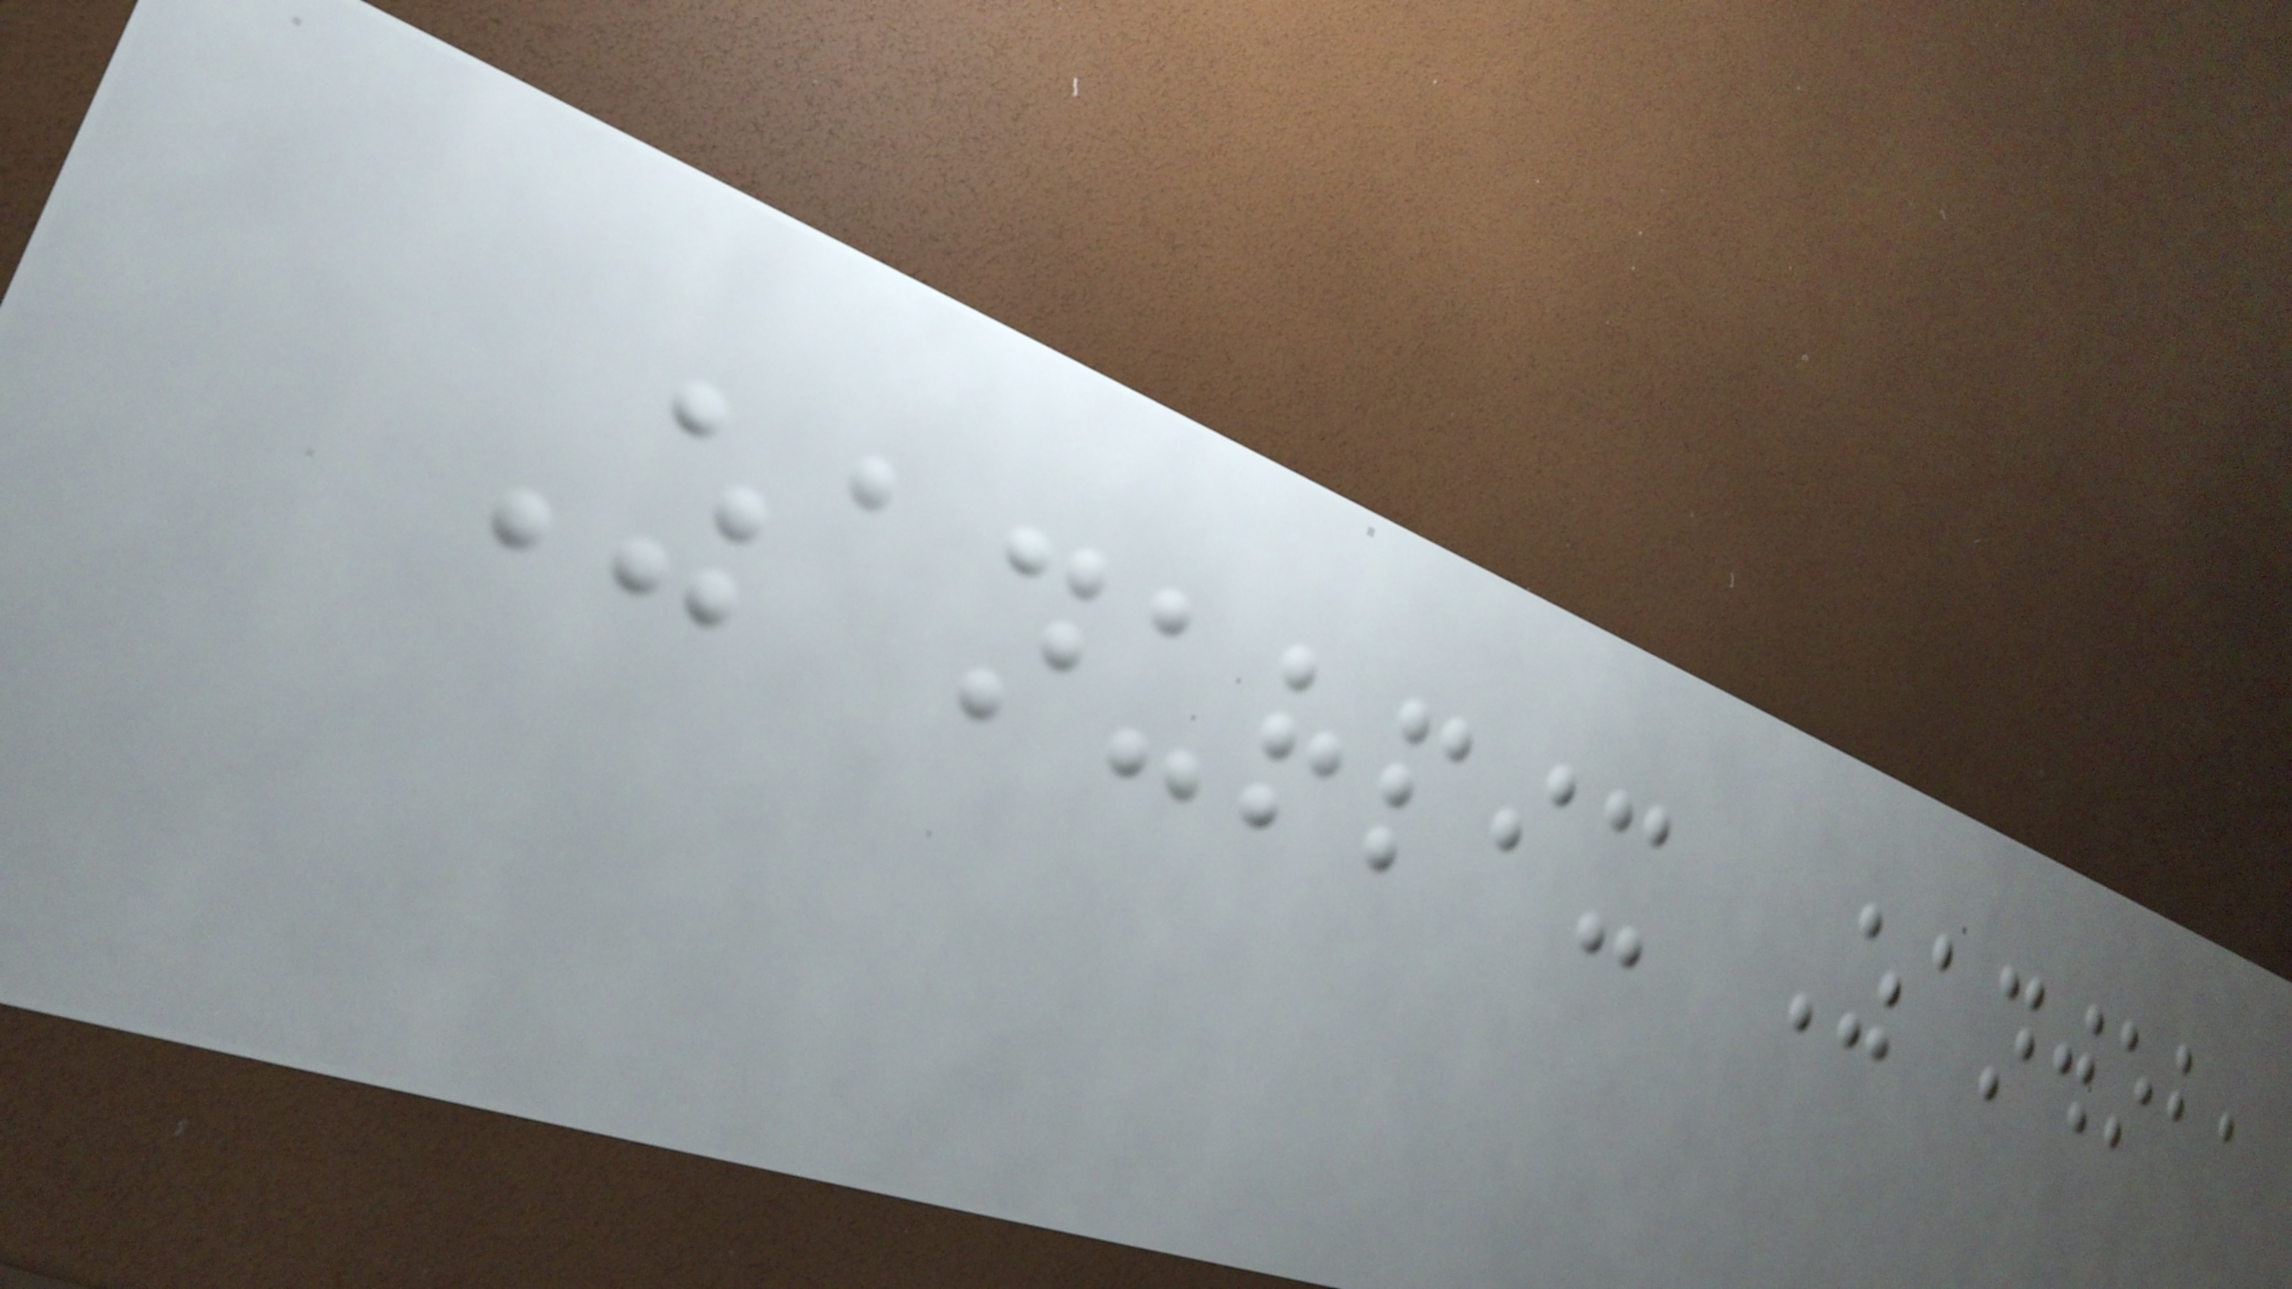Zanurpix Zanwob,
